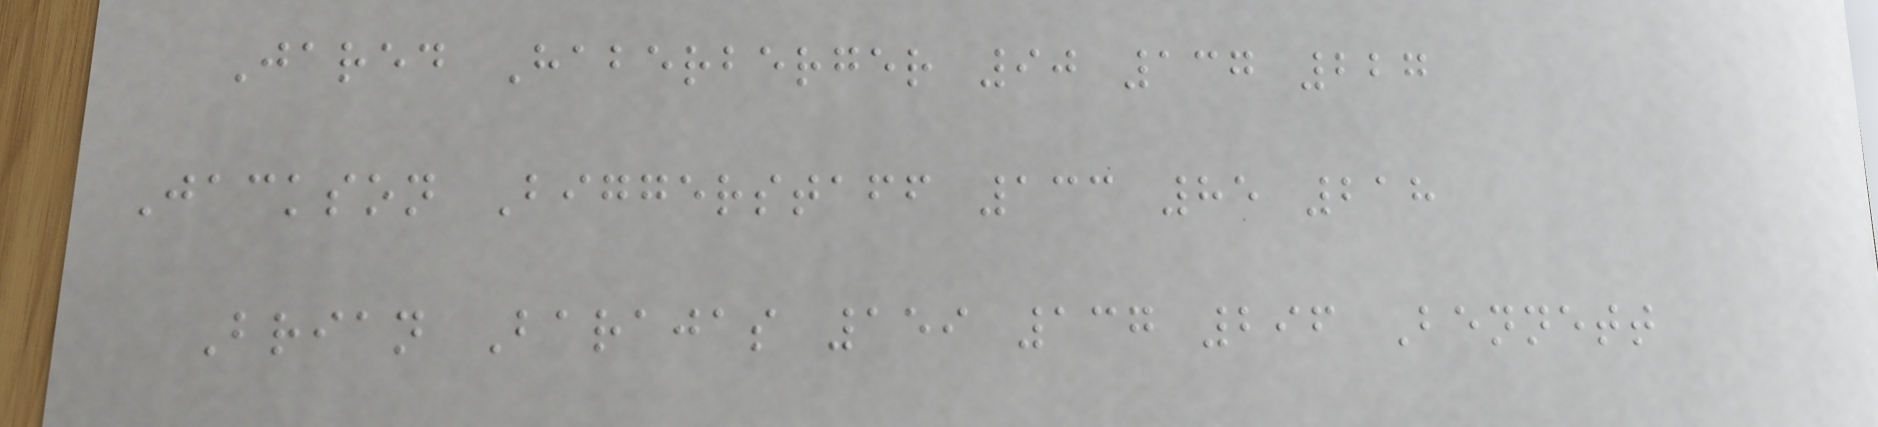Jared Haberberger 90 137 227
Jackson Biggerstaff 133 85 218
Brian Barajas 159 137 296 Bennett
